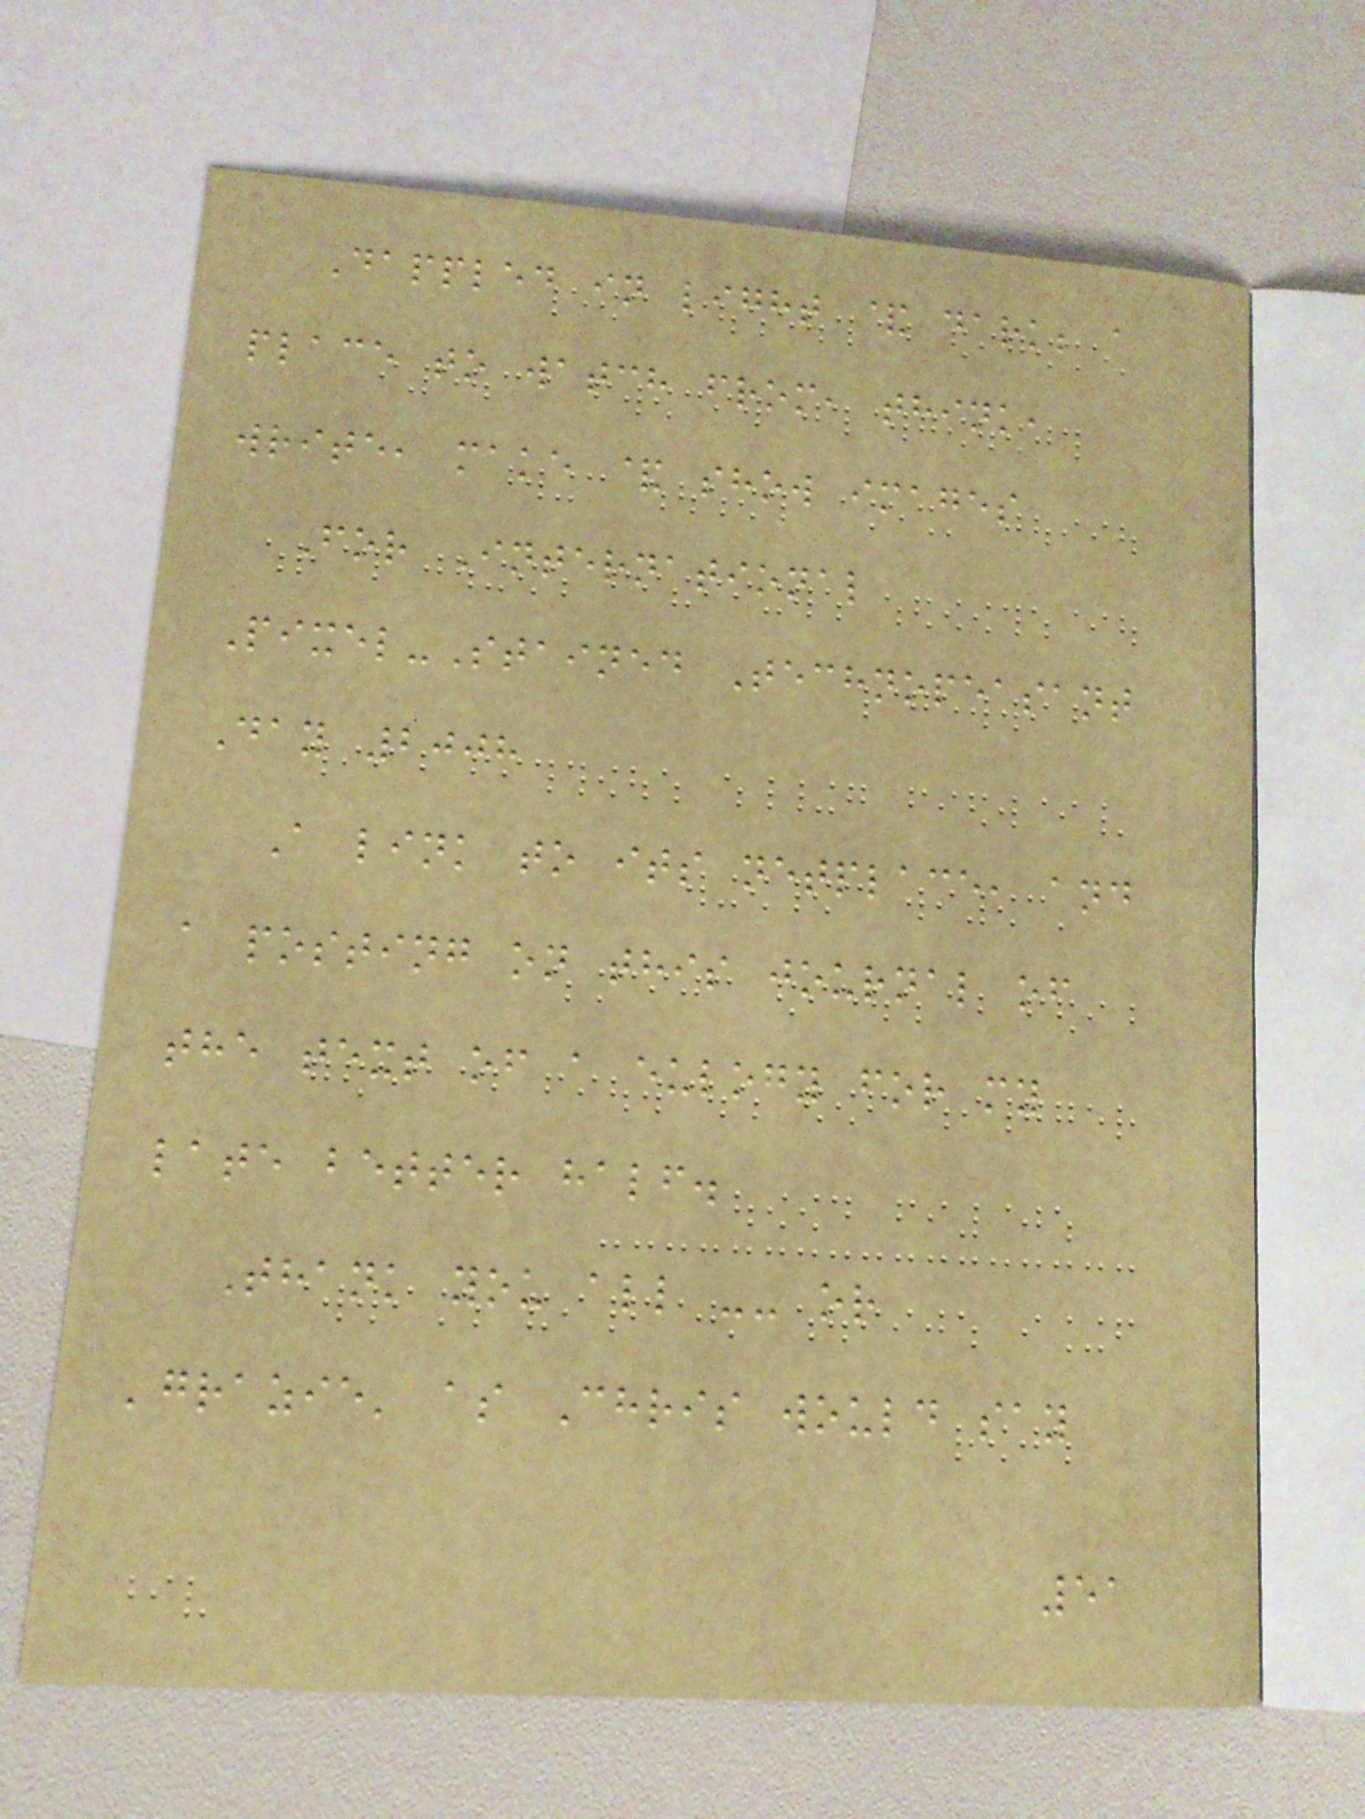Dappled in light & dark; a
place to watch from, think,
write, make & show images
For International
Pixel-Stained Technopeasant
Day 2008
A link to its netplace, and
a posting on this journal of
the text of a eulogy for my
late better half.
Thank you all -- or
'grazie' as Chris would say
51
